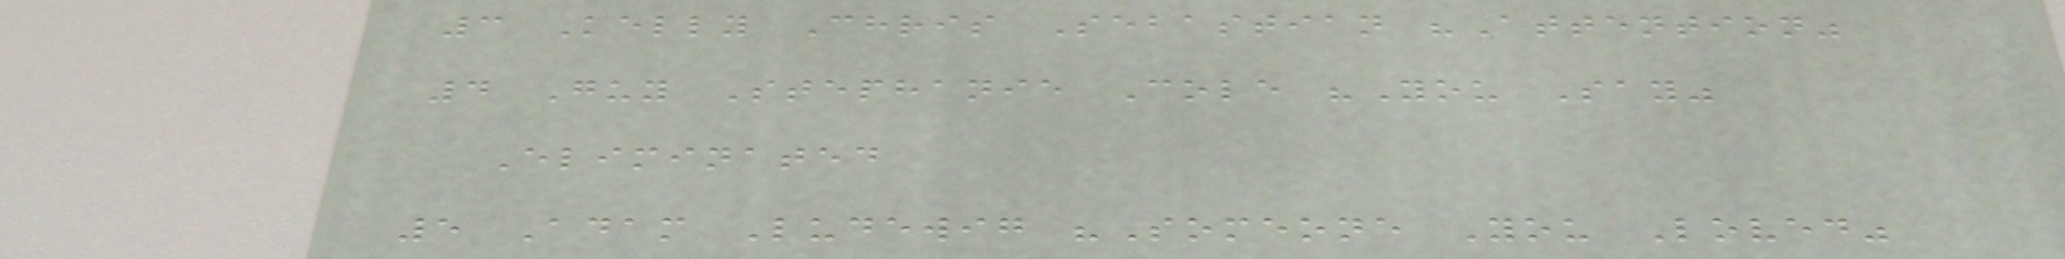3 Kelly Chris Sebastian "Attention"
4 Guy Stephanie Cole "You Say"
Eliminated
5 Adam Ludewig "Someone You Loved"
